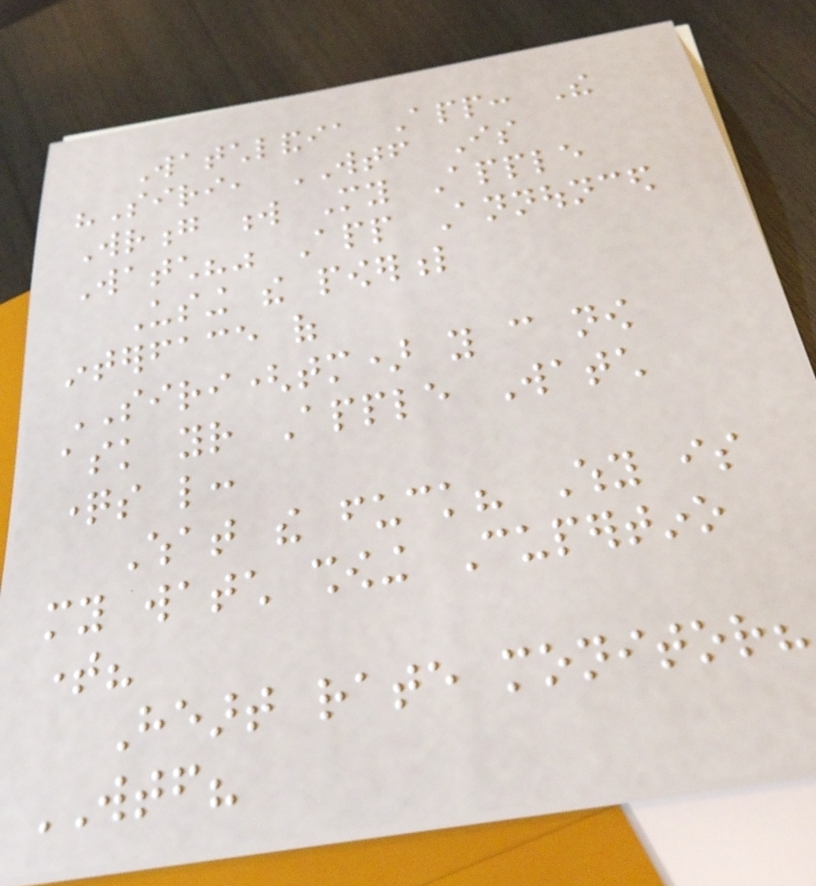Watchlandia App: The
"Siri, WTF Is
Wrong w My Apple
Watch?" App Announced
Using the powerful
interface of
SIRI(tm) you can now
ask your Apple Watch
questions like:
What the fuck? Why is
my watch showing Cupertino
time?
Heart rate monitor?
WTF?
